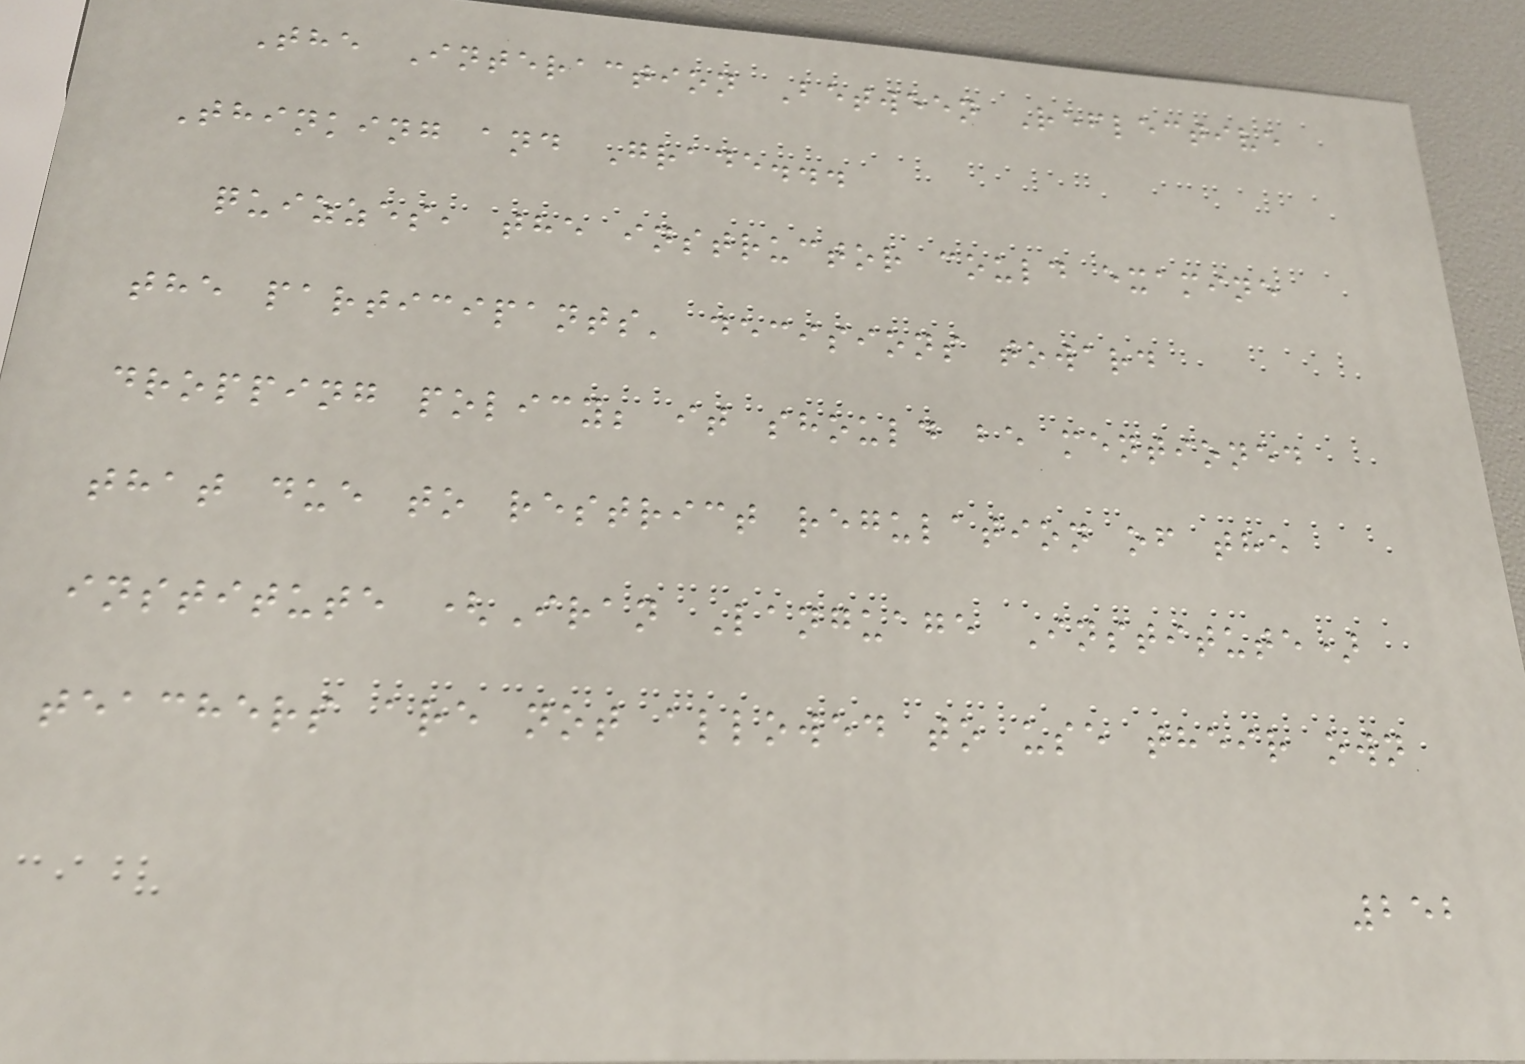The Interaction Between Reflective
Thinking and Grade...
quizzes, the instructor could examine
the participants' decisions toward
dropping policy; it should be mentioned
that due to restrict regulation of the
institute (Iran Language Institute)
teachers are not allowed to use their own
252
